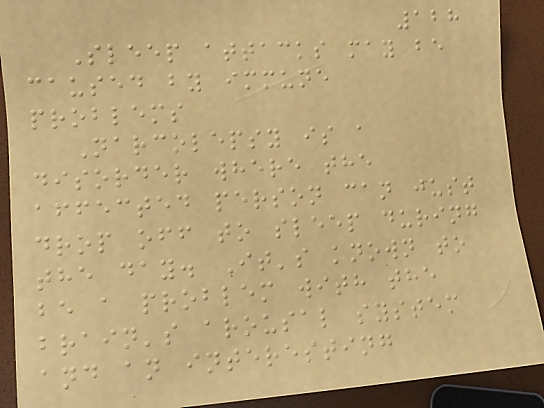128
Sleep attacks may be
caused by immune
problems
Narcolepsy is a
disorder where the
affected person can just
drop off to sleep during
the day. It's known to
be a problem with the
brain's arousal system
and an interesting
